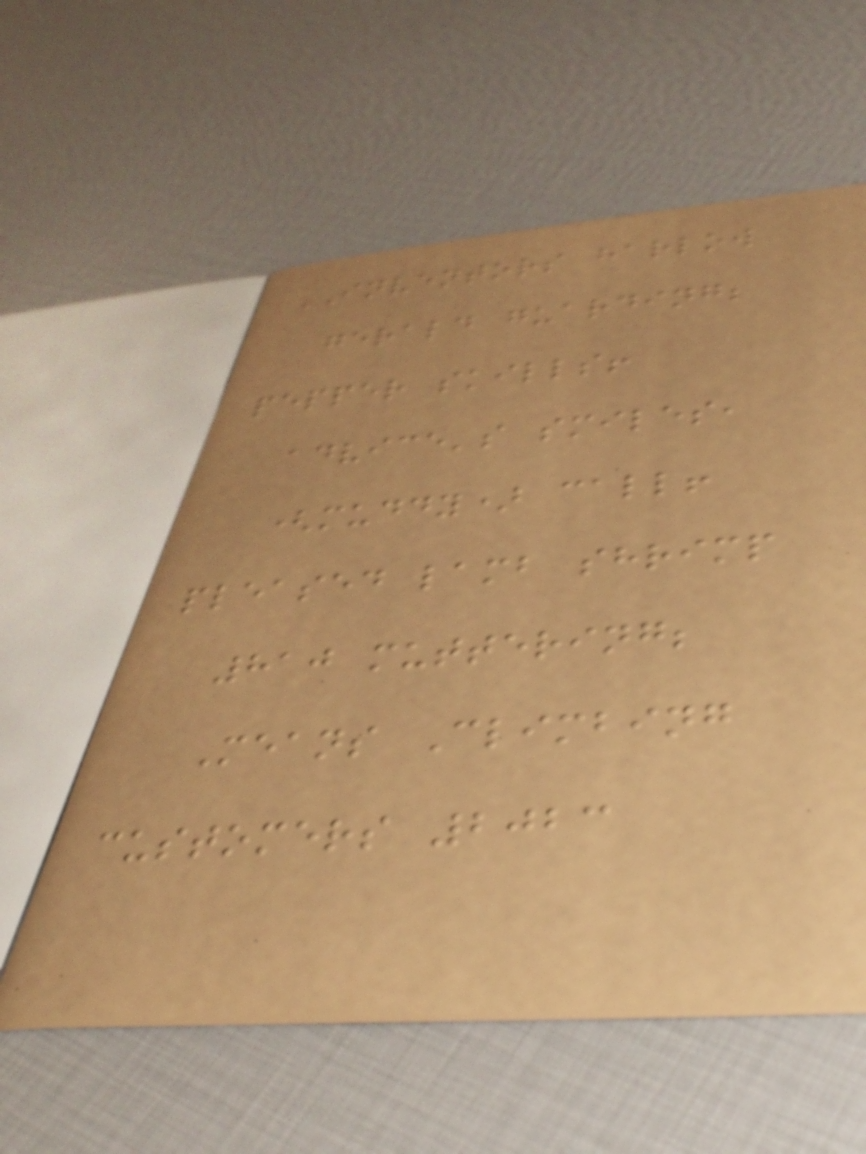INVENTORS harlow
gerald guarding;
pepper skills!
advice's smiles,
(muddy) call!
pleased lamb shrimp
810 muttering;
Means Climbing
customers 2023
